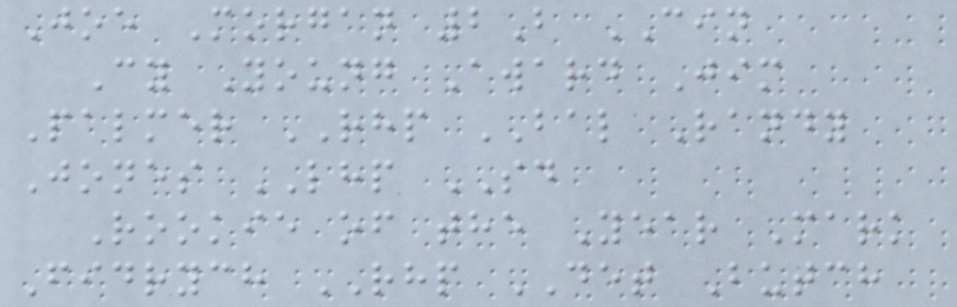Joe Morgan 2B CIN
Cy Young Award Jim
Palmer RHP BAL Randy
Jones LHP SD
Rookie of the Year Mark
Fidrych RHP DET Butch
